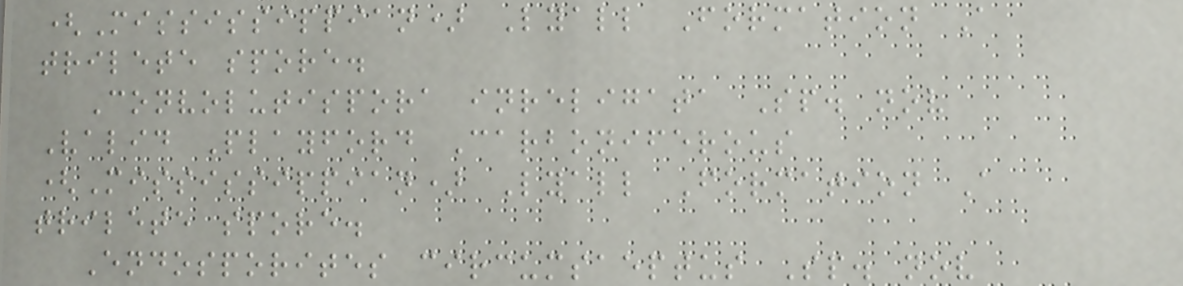(Mississippian) Lyall Formation A
trilete spore.
Convolutispora inreligata Sp. nov
Valid Playford Carboniferous
(Mississippian) Lyall Formation A
trilete spore.
Endosporites circumsaeptus Sp. nov
